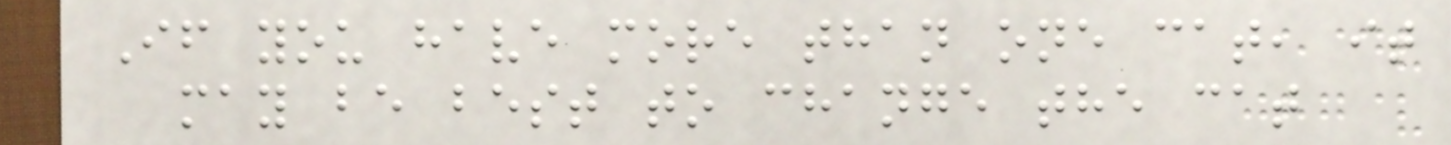If you have more than one cat, it
may be best to change the cat
